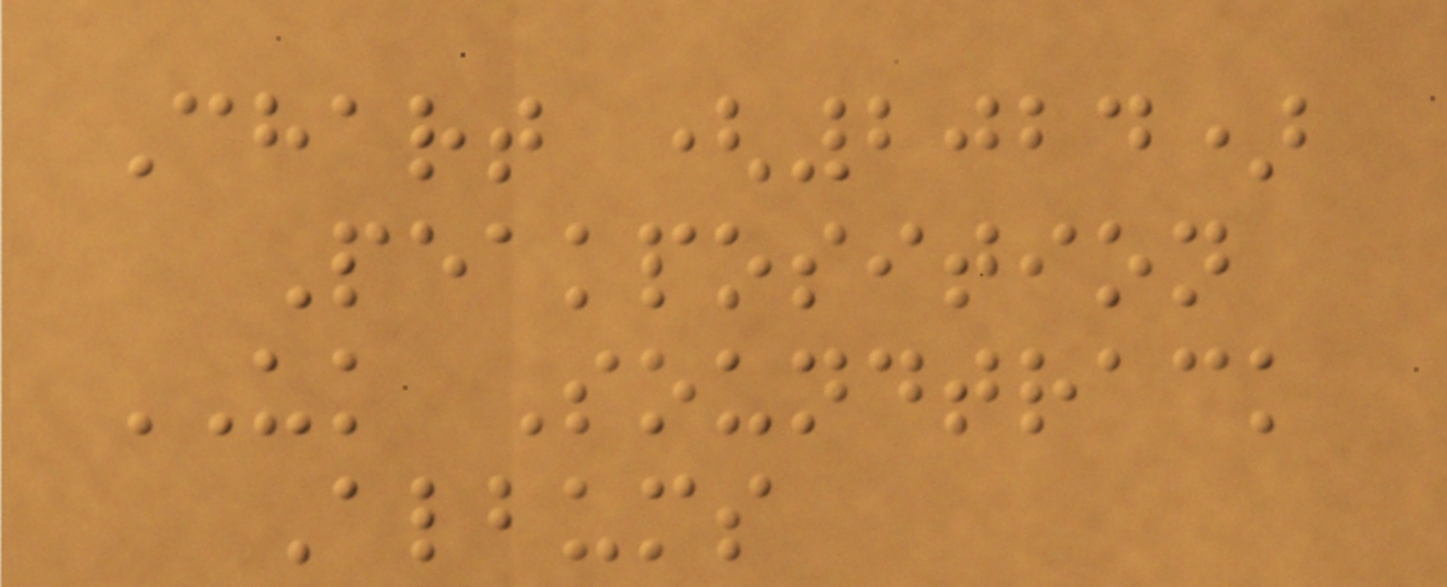Chart (2024)
Peakposition
UK Soundtrack
Albums
